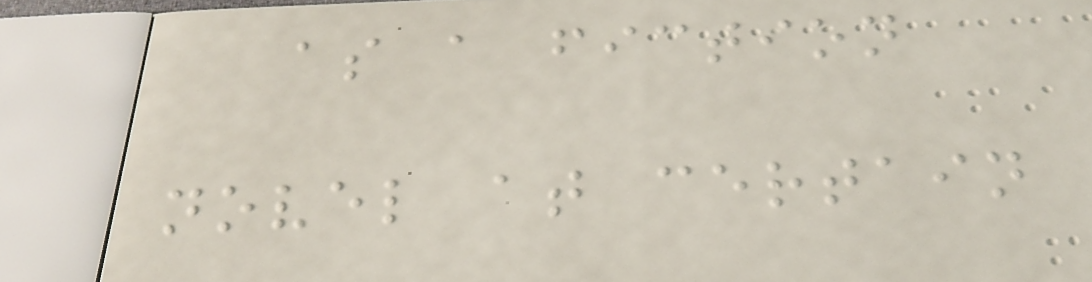as a fiction
novel at certain
